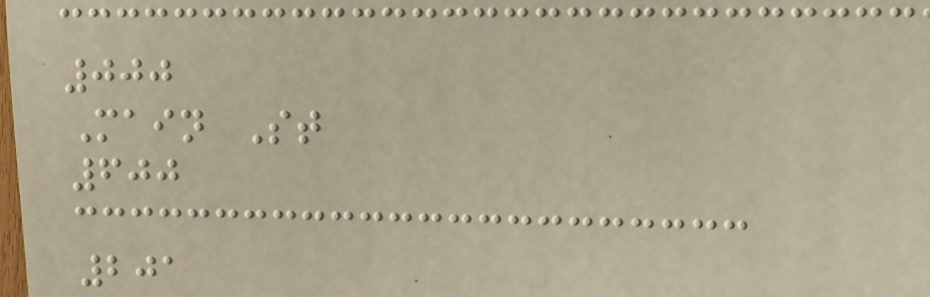000
Main St
600
201
